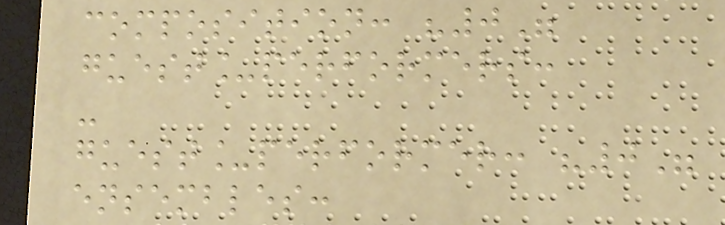composition: "0"
guest_performers:
-
guest_performer: "0"
ensembles:
